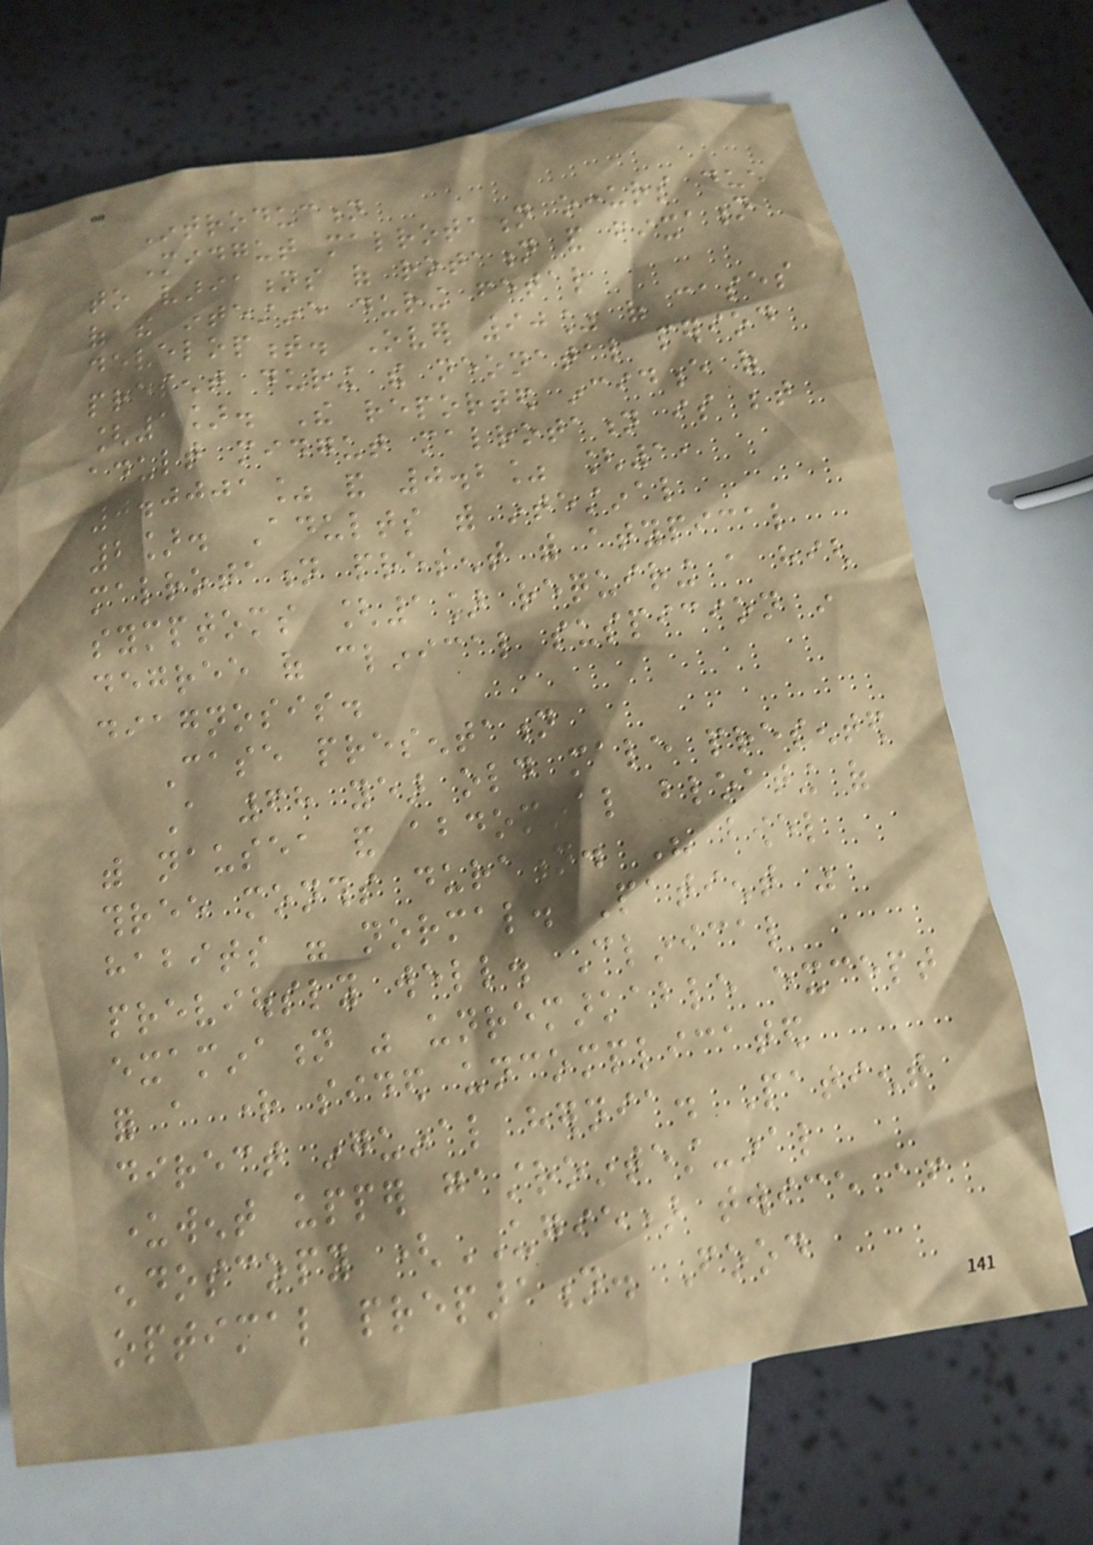Introduction
Midgut malrotation occurs due
to variations of rotation and fixation
of the intestine during fetal
development. Over 90% of cases
present during the neonatal period
[1]. The reported incidence of
adult midgut malrotation is between
0.0001% and 0.2% [1,
2]. Adults with intestinal
malrotation present with atypical
symptoms [1] requiring a high
degree of clinical suspicion in
diagnosis.
Case presentation
A 68 year old male presented
with nausea and abdominal bloating of
three months duration. His bowel
habits were normal. Patient was
previously well. Clinical
examination was unremarkable except
for a right sided uncomplicated
direct inguinal hernia. Patient
underwent upper gastrointest-inal
endoscopy (UGIE) twice after
optimal preparation. Food
